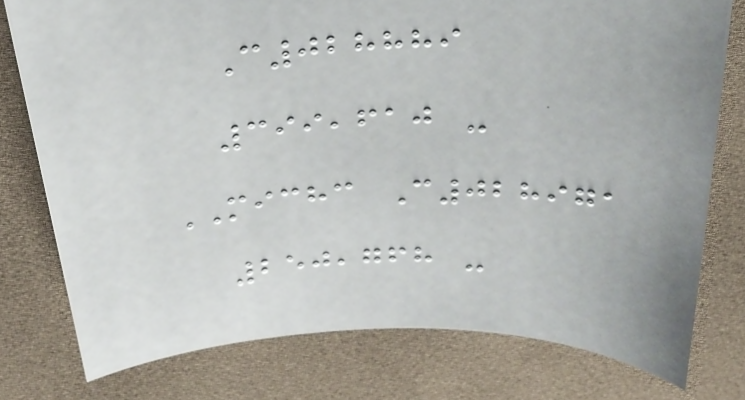C028889
399,610 -
MICHC C028971
250,768 -
